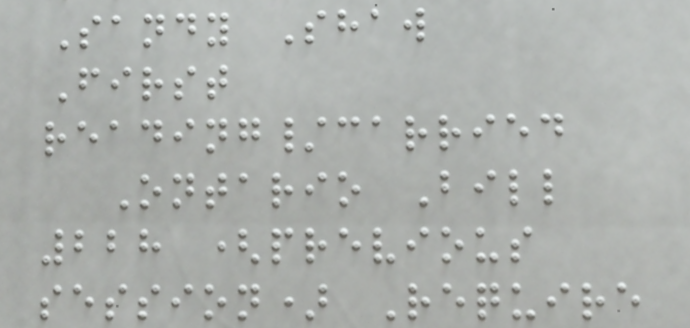Sandy Shaw
First
reading/carried
Ontario Bill
228 (previous
session) Require
